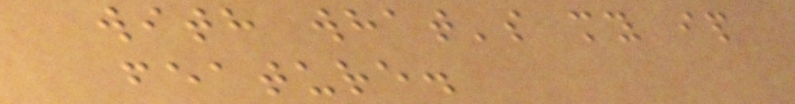with what's my ip
feature.
